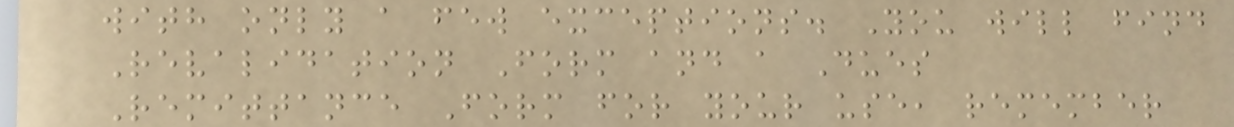with only a few exceptions. You will find
Revalidation Form and a Dues
Remittance Form for your use, remember
